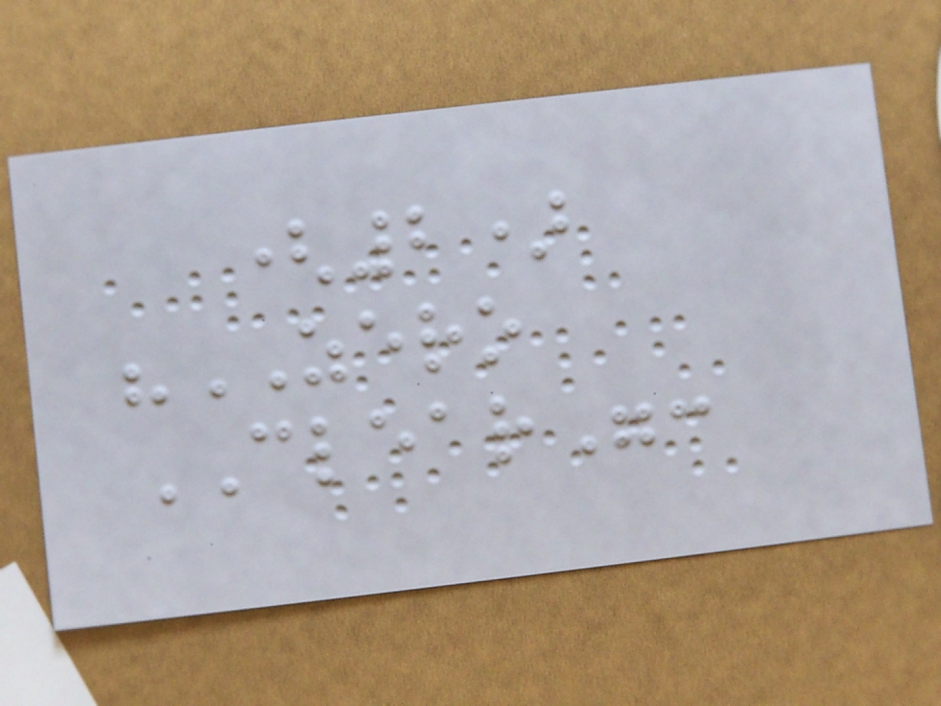(2)
"ZERO
CLEAR":
